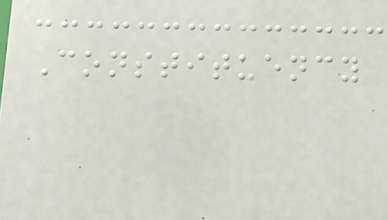Constituency
